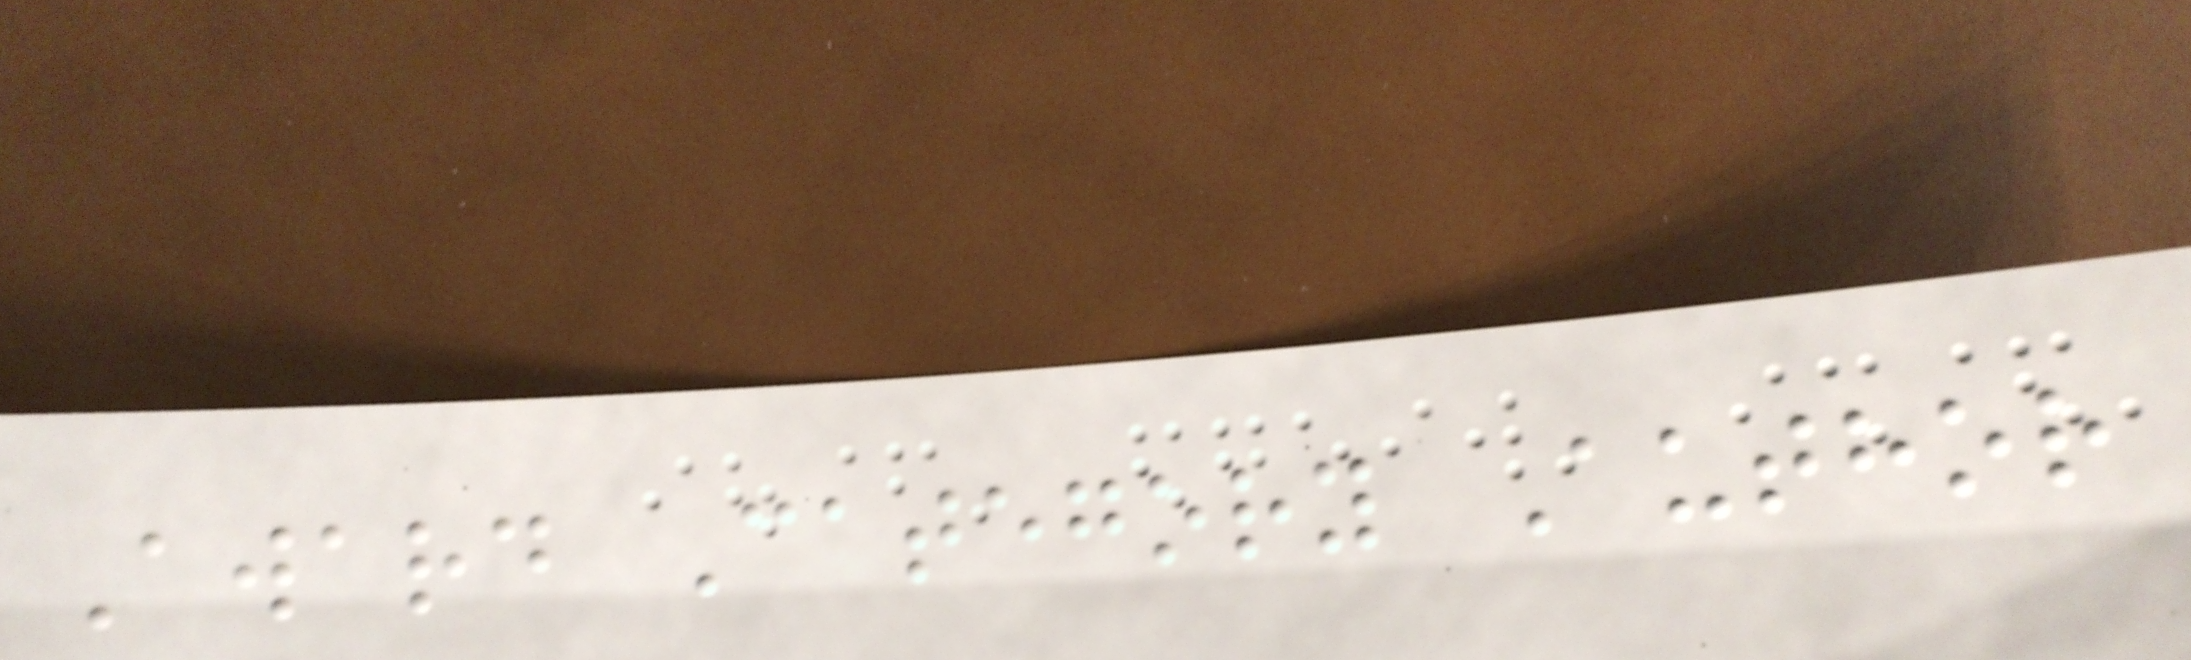Award Category Author
